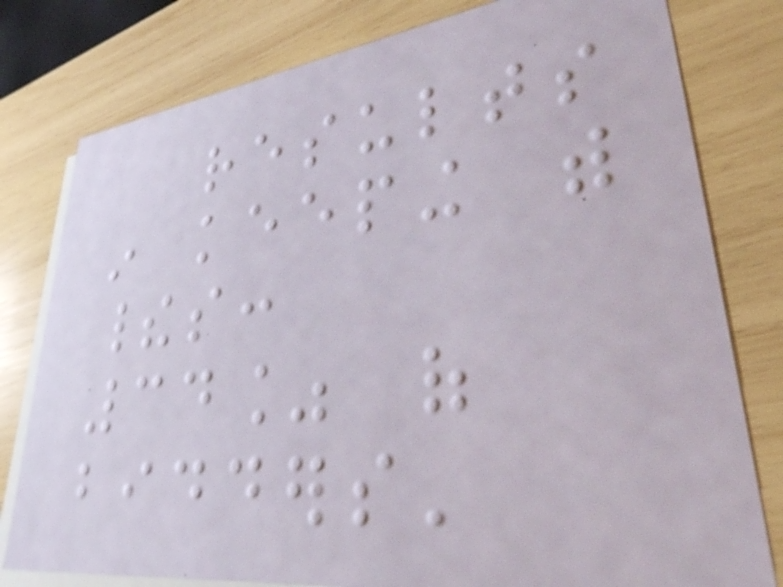results
in keeping with
theirs:
34% of
bidders'
